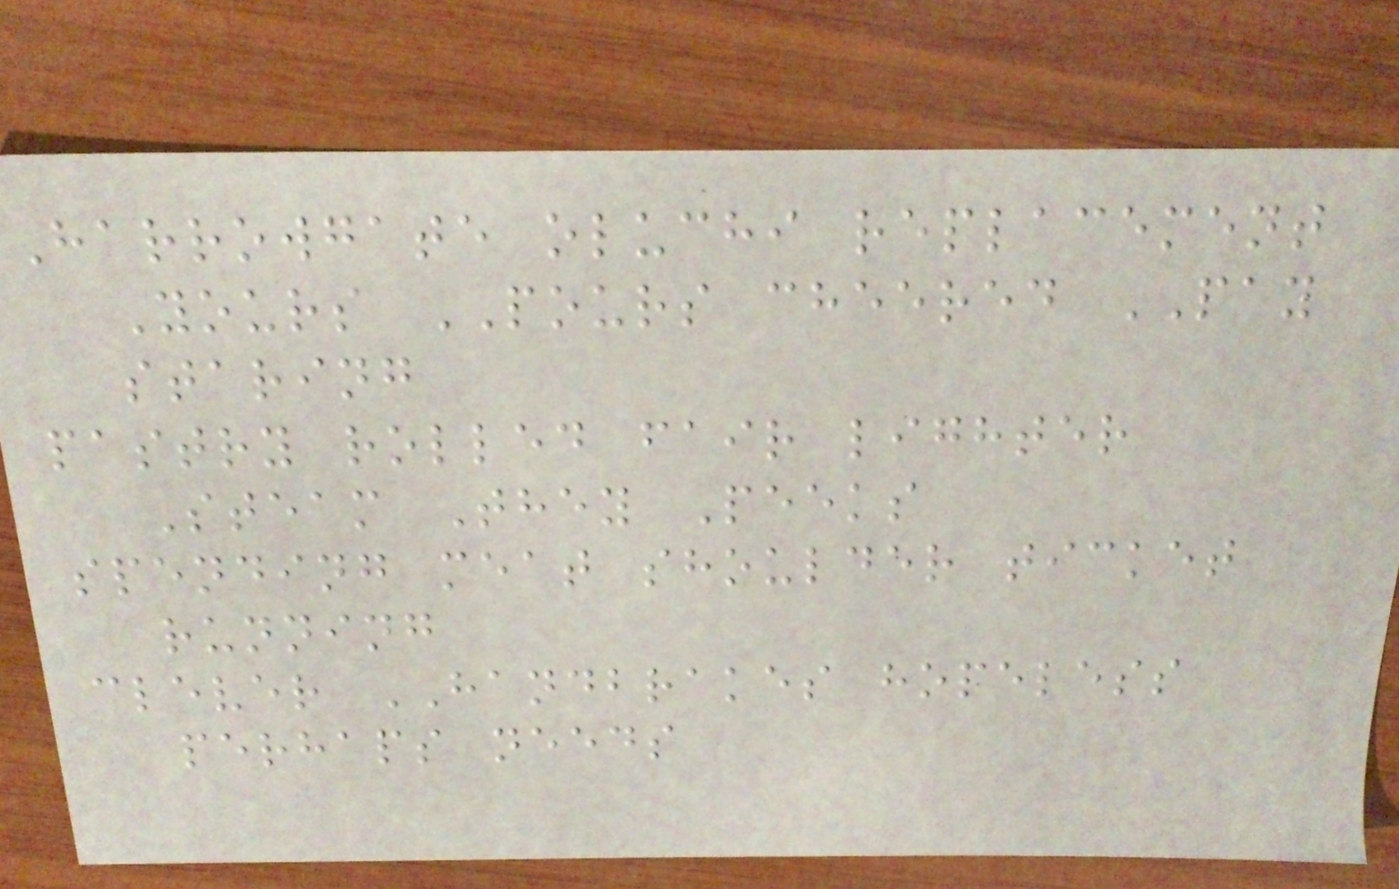Harrowgate oluchi replacement
Yours POURS cheered PAY
staring
pastry rolled fair lighter
Steam They Peeks
spending meat shoulder ticket
running
clever HANDBRAKES hopeless
perhaps needs
